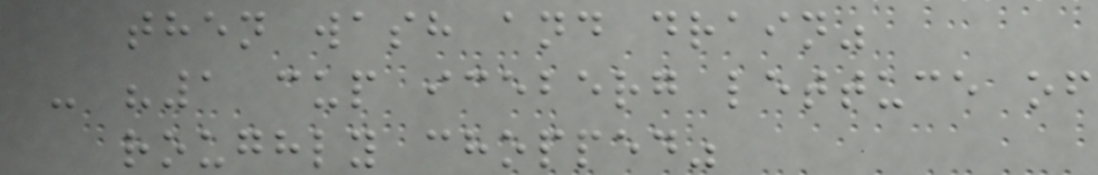then wash and drain"
- "1 cup iceberg lettuce of
roughly chopped"
